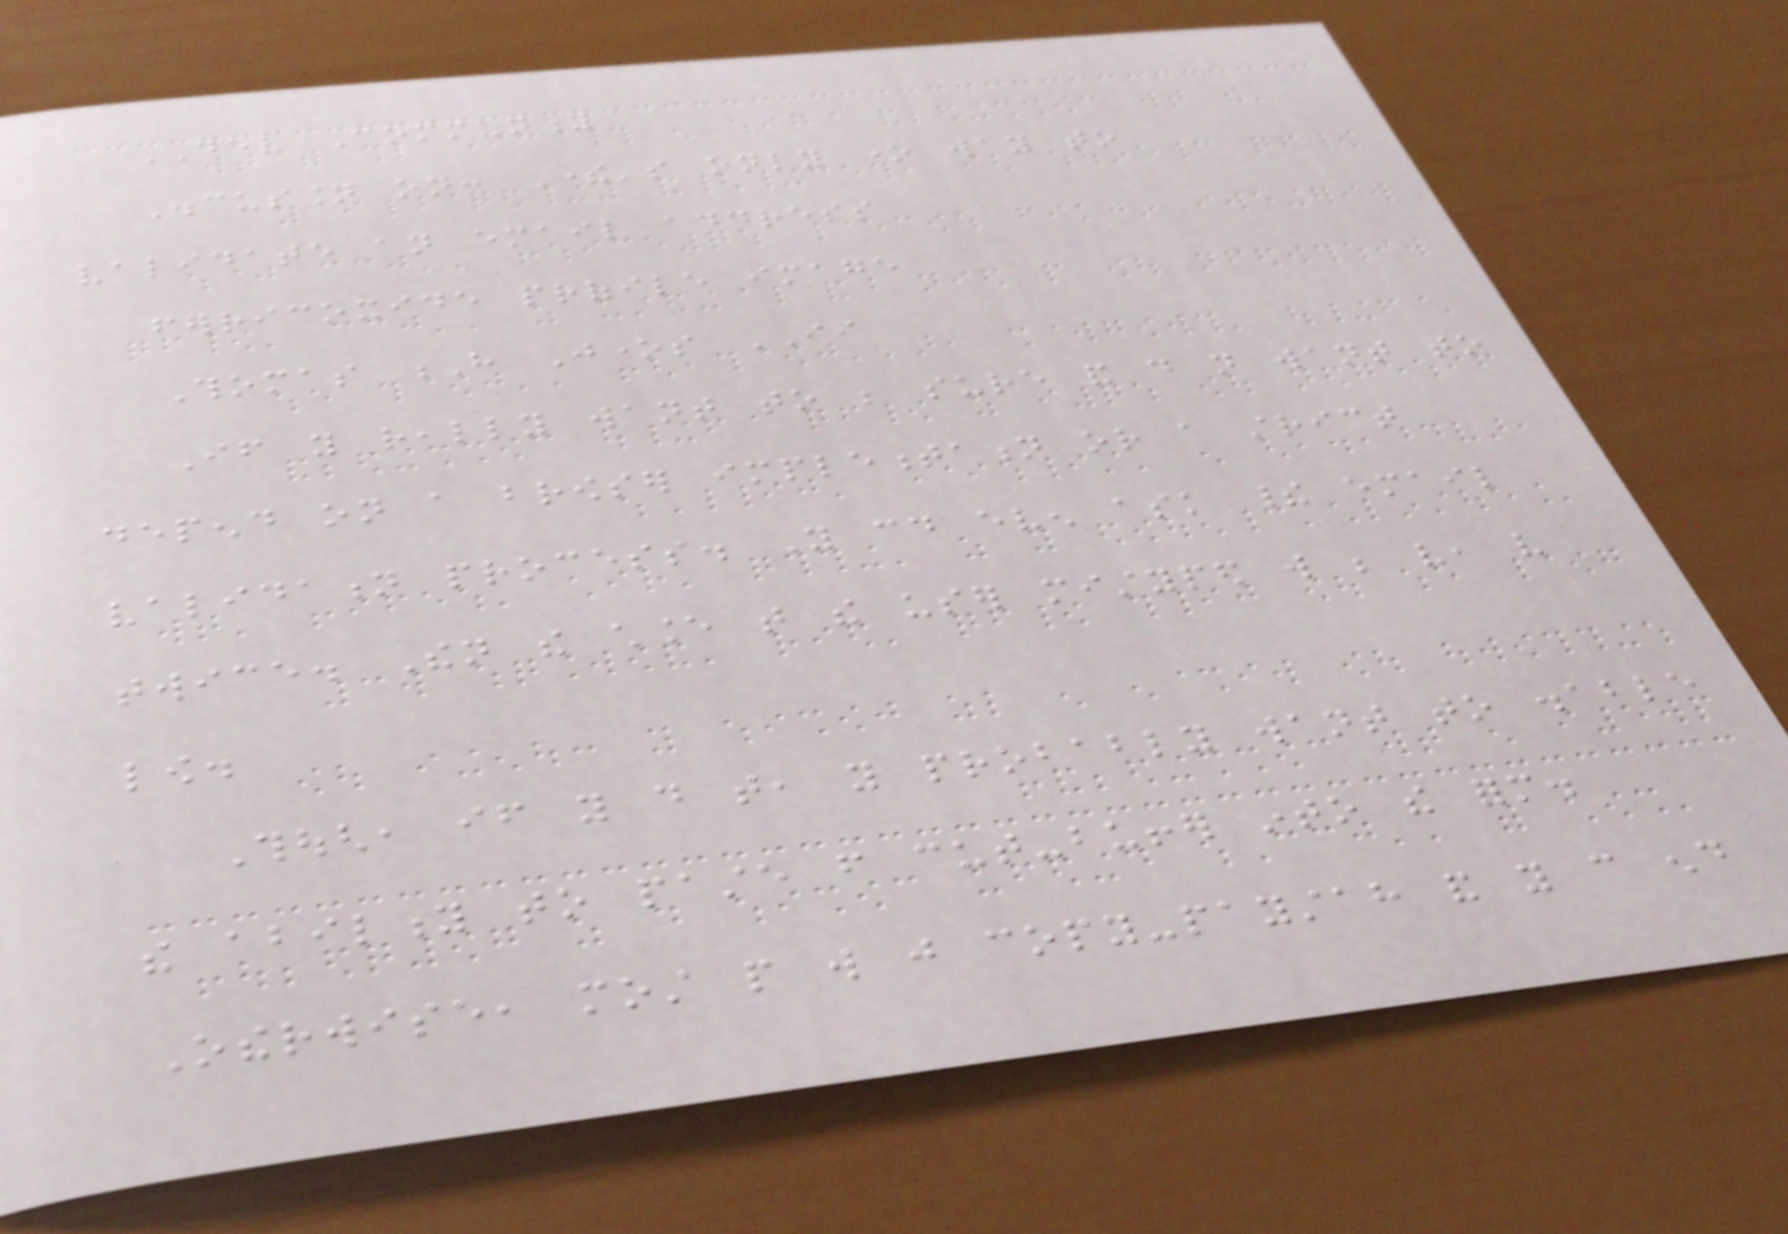DEV Community
Discussion on: There's only one way to
validate an email address
ferricoxide profile image
Thomas H Jones II
If you really want to be sure and do not want to
depend on a browser implementation or a strict
validation process. You could even ask their email
twice. Then the chance that the user mistyped will be very, very
low.
Though, if you do that, you probably want to disable
the ability to paste from cut-buffer into the form.
Otherwise, most people will just copy-paystah and you can end
